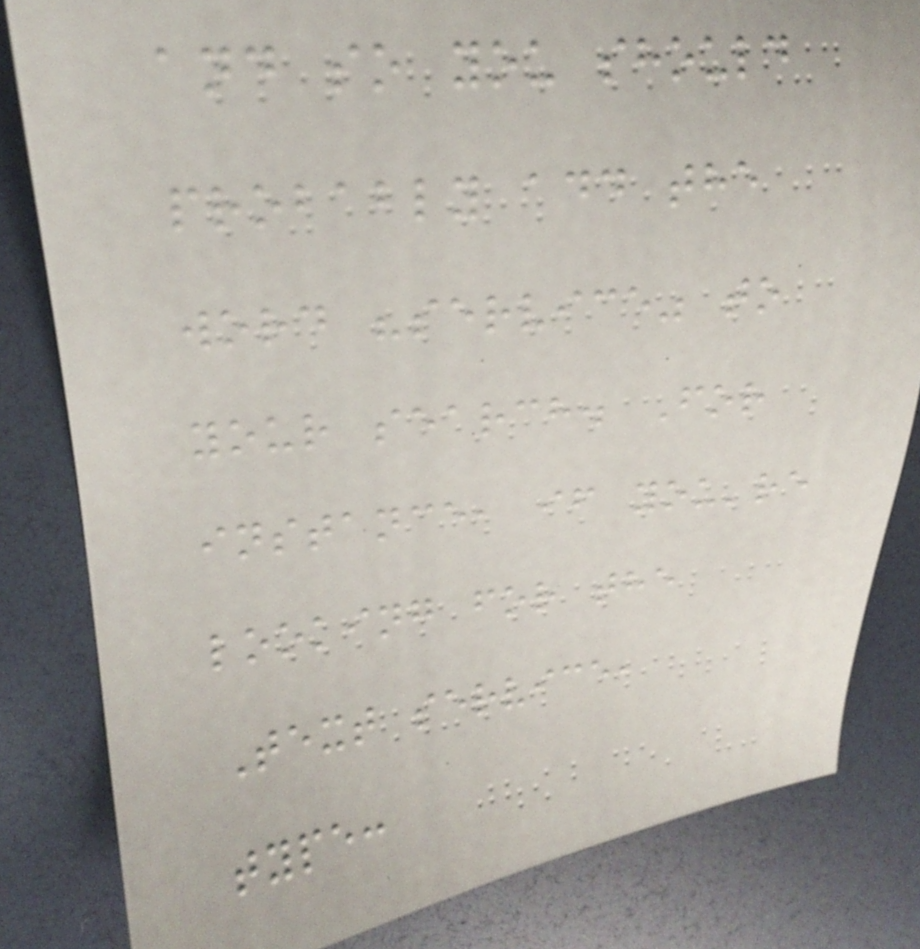and so you should
probably add the
word "service" to
your search. For
instance, if you're
looking for the
Text service,
type:
